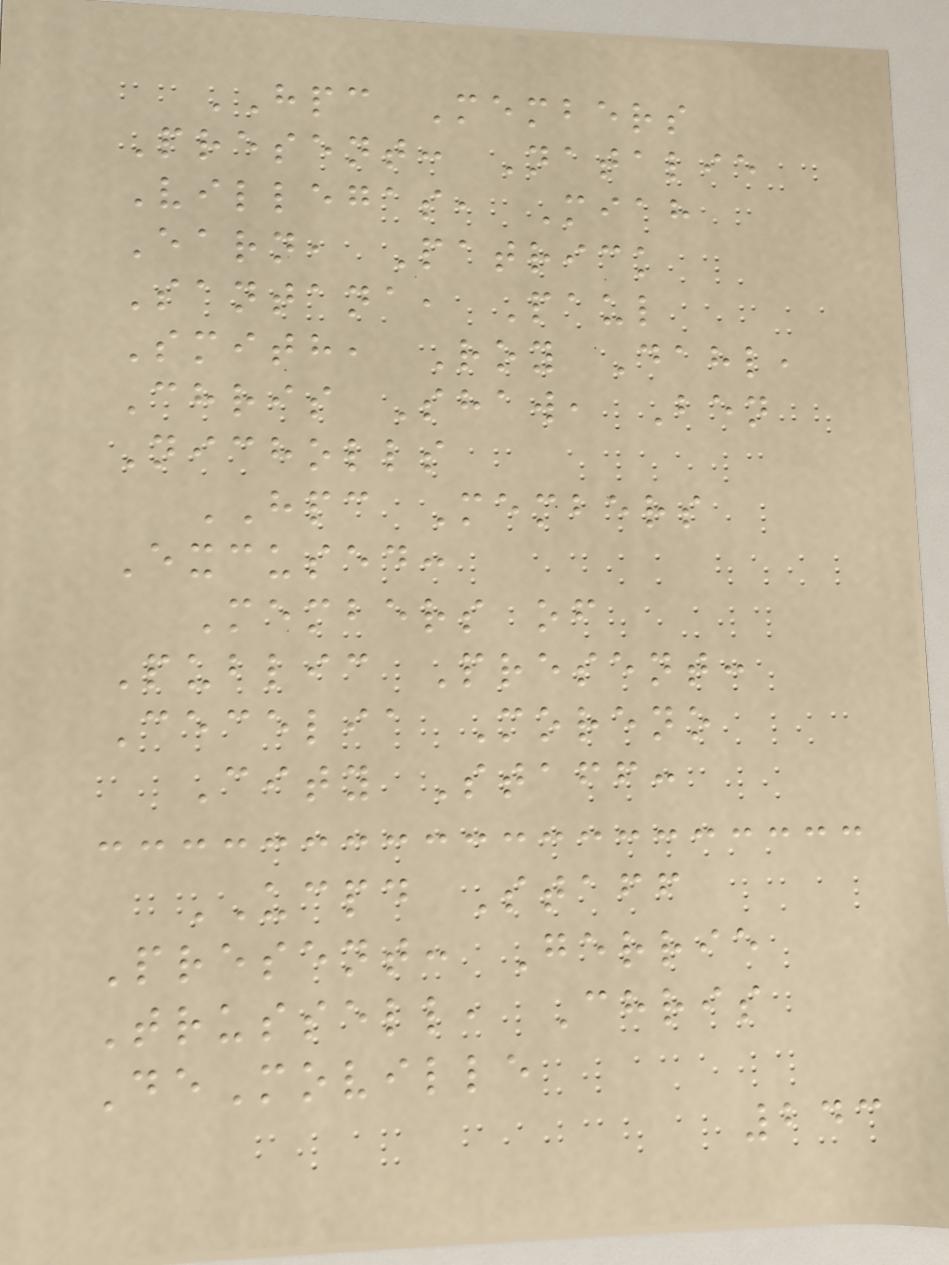HPC Members
Present: Natalie
Villegas, Miah
Earn, Patrick
Santana, Paul
Smith, Roy Dahl,
Chris Shaw, Ben
Nicholls
HPC Members
Excused:
Members of
Public Present:
Cecelia Moreno
City Staff:
UCPD Staff
Present: Gerrie
Trussell, Chris
DeMoville
243
